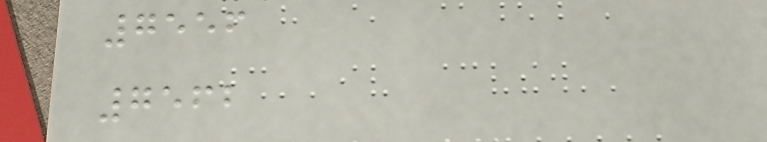7556
7562
